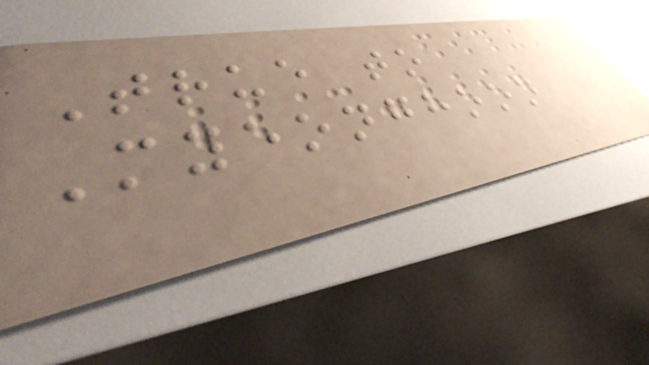True to
Myeonghoon
